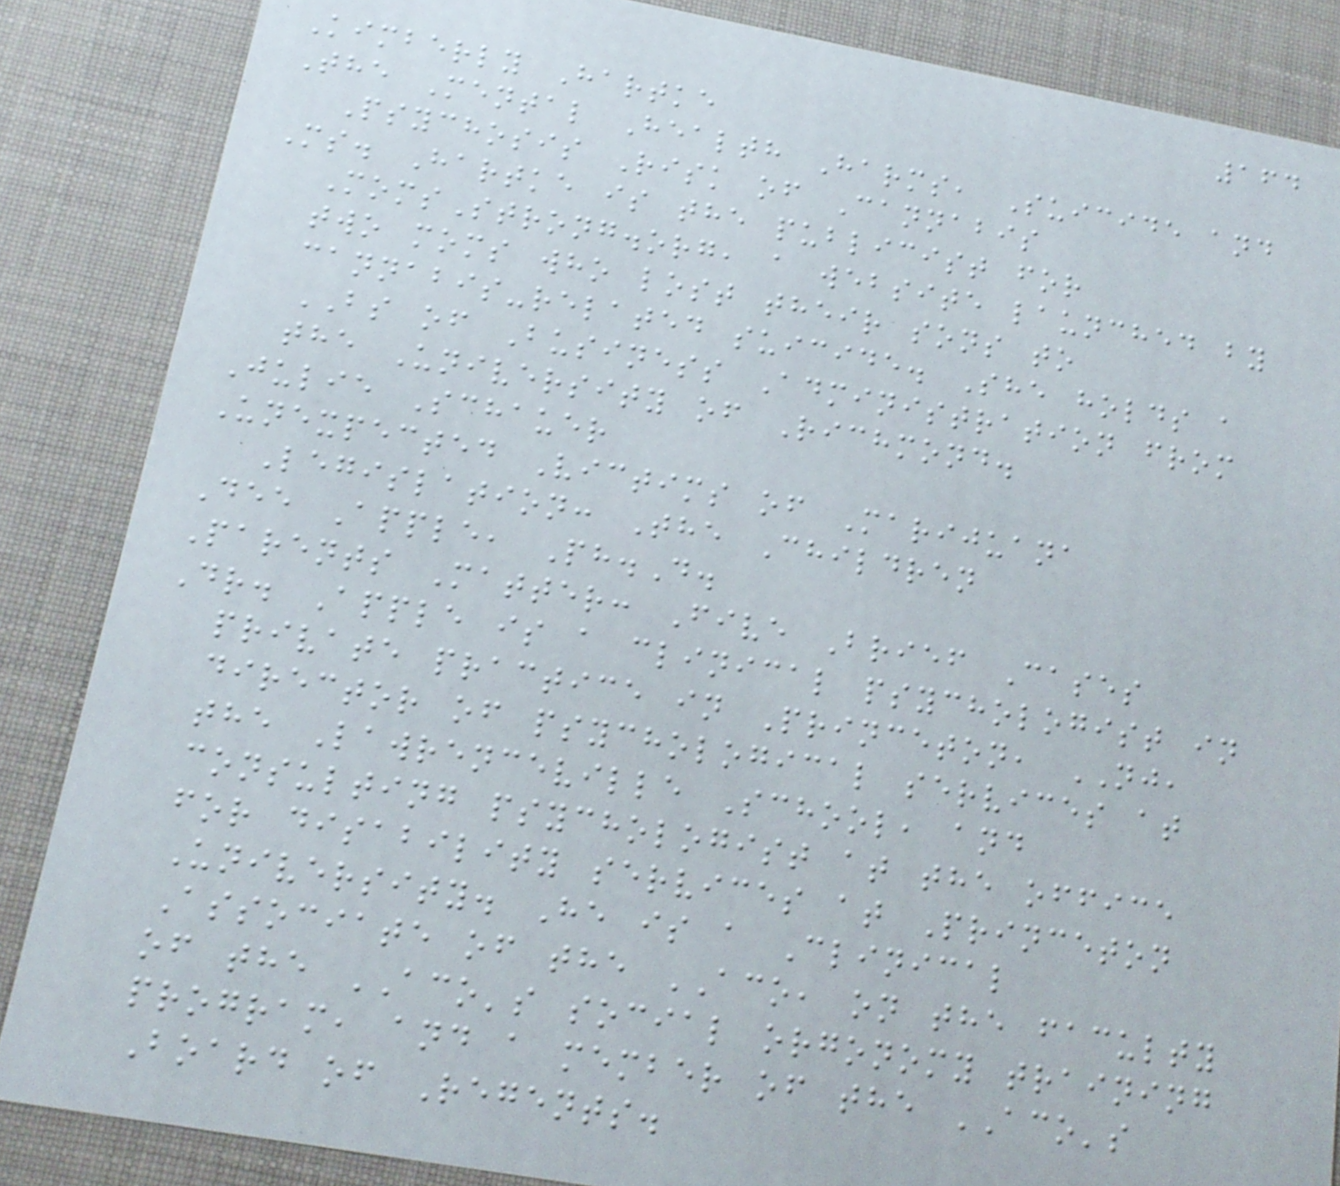164
Kimberly Hartke
The Mental Health Harms, Suicide and
Psychosis Risk of Cannabis
Ms. Hartke is the publicist for
MomsStrong.org, a website launched by
two moms who lost their sons to
cannabis-related suicide. She holds a
BS of Business Administration from
the University of Richmond.
Julie Schauer
Unexpected Victims of Marijuana
Legislation: The Children
Dee Apple, Ph.D.
Parents Matter: Five Brief Cases
Dr. Apple is a clinical psychologist in
private practice in Princeton, NJ,
director of psychological services at
the Lawrenceville School, and
consulting psychologist at the office
for disability services at Princeton
University. He is a Clinical
Associate of the ACO, on the faculty
of the ACO's social orgonomy training
program, and a member of the ACO's
Board of Regents.
